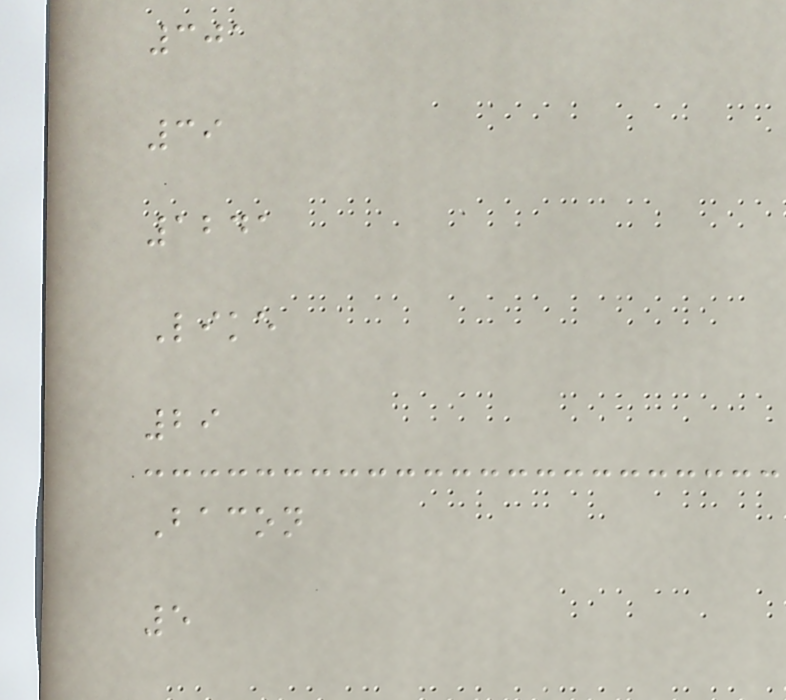301
39
1241
Like
29
Bacon
5
